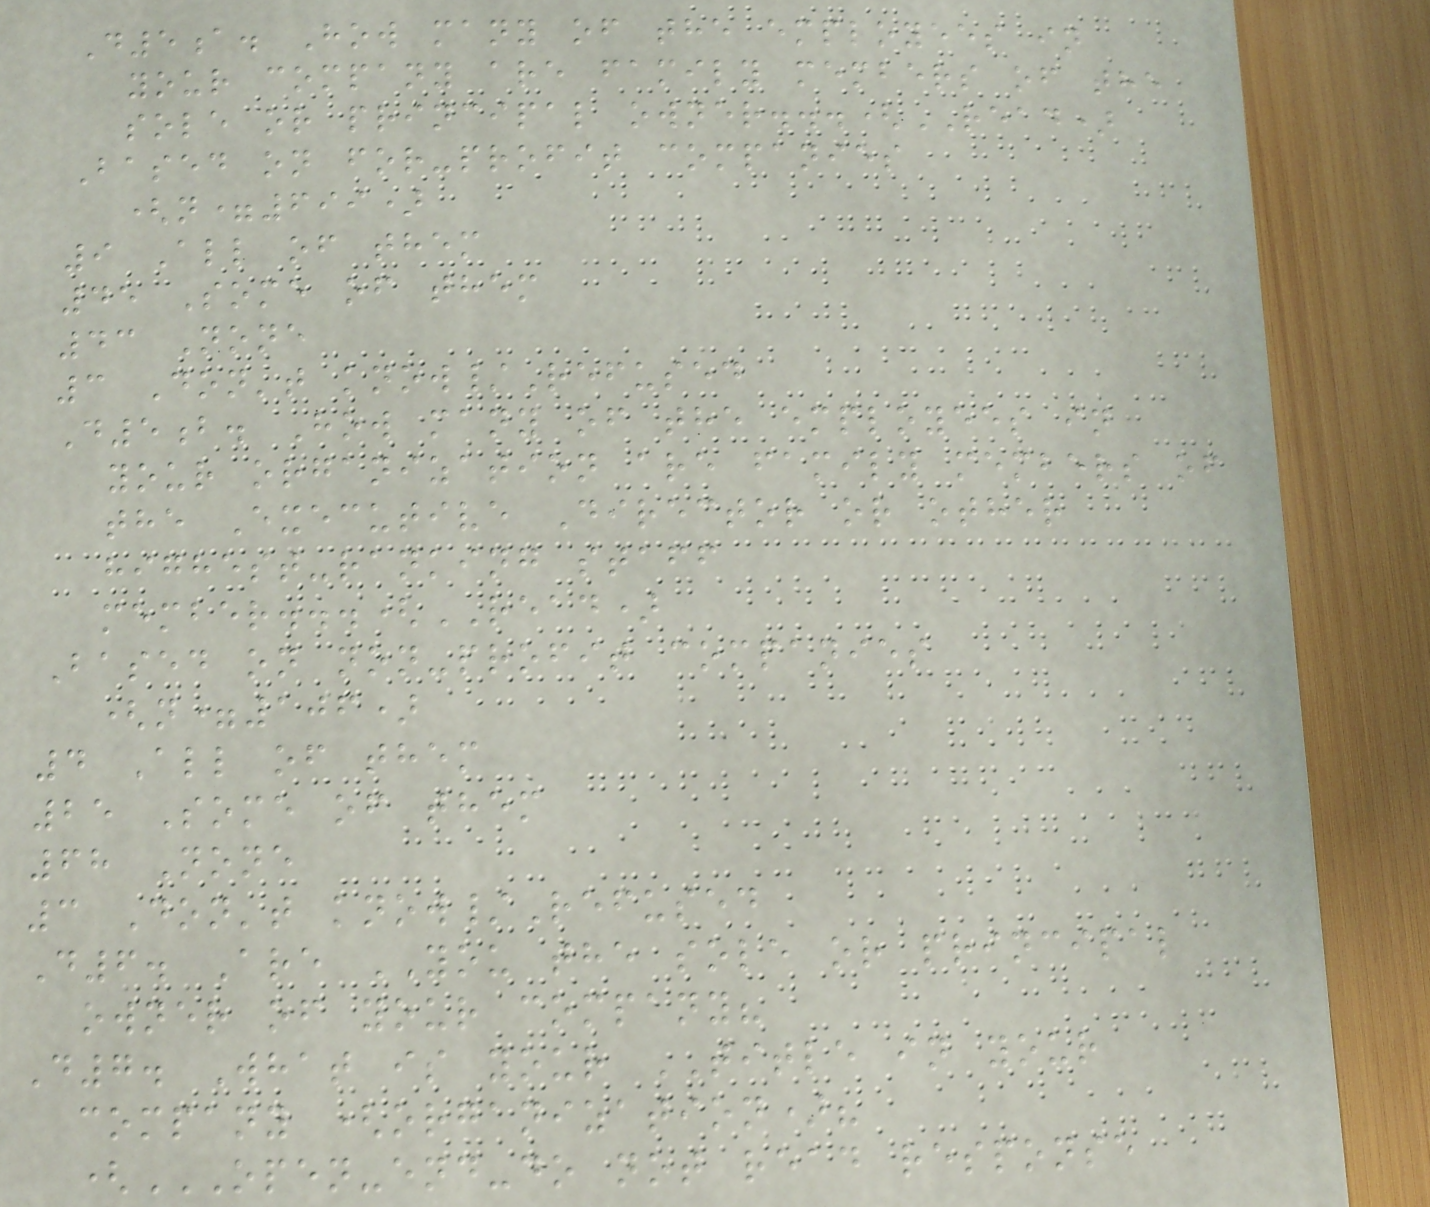D5a. How many of the employees in
your company are family members of the
sole or principal owner...(READ)
Based on for-profit companies
(n=699)
9 All of them
45 Some of them
43 None
3 Don't know/Refused
D5b. How many of the employees in
your organization are family members of
the Executive Director or other
highest-ranking staff
member...(READ)
Based on non-profit companies
(n=106)
4 All of them
25 Some of them
68 None
3 Don't know/Refused
D6. Are YOU the sole or principal
owner of your company?
D7. What is your TITLE in your
company (organization)?
(OPEN-END-DO NOT READ RESPONSE
